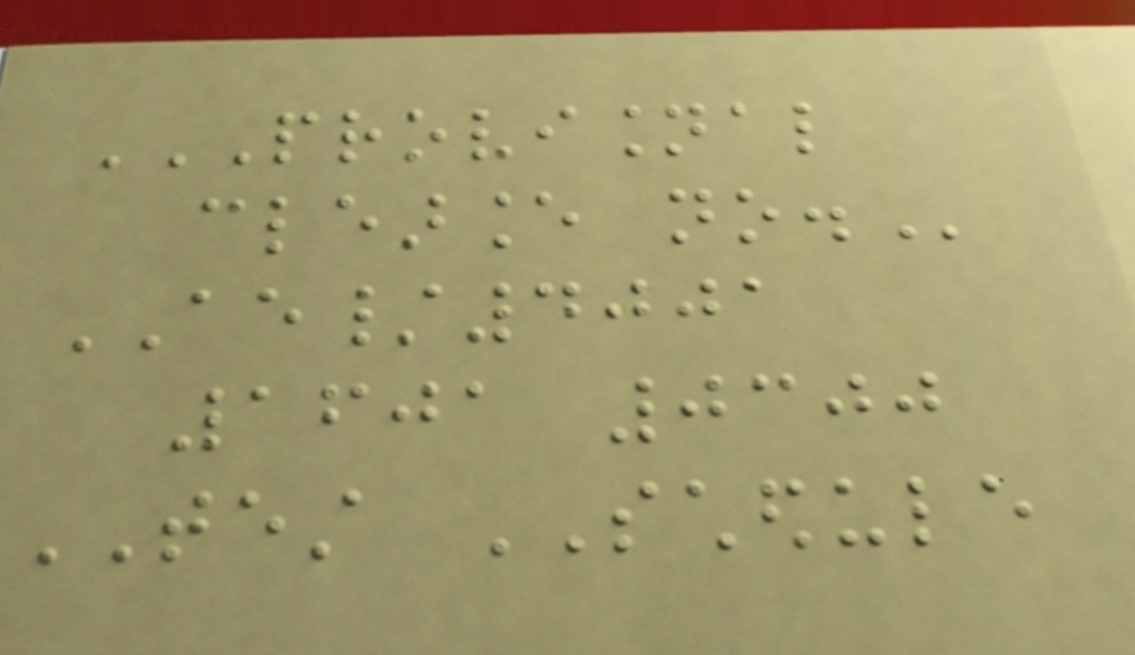PROVISIONAL
CLEARANCE NO.
AE/4001
1601 0300
TEST SCHEDULE
